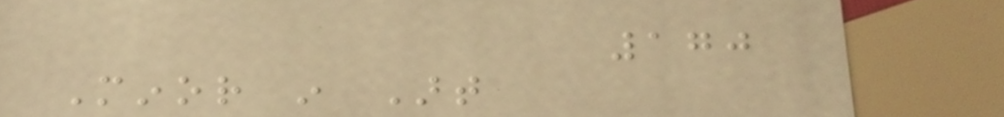170
Minor in Art
